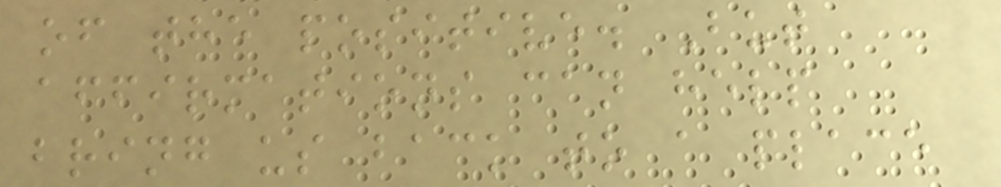of the positive. But
affirmations can help
bring us back to a place
